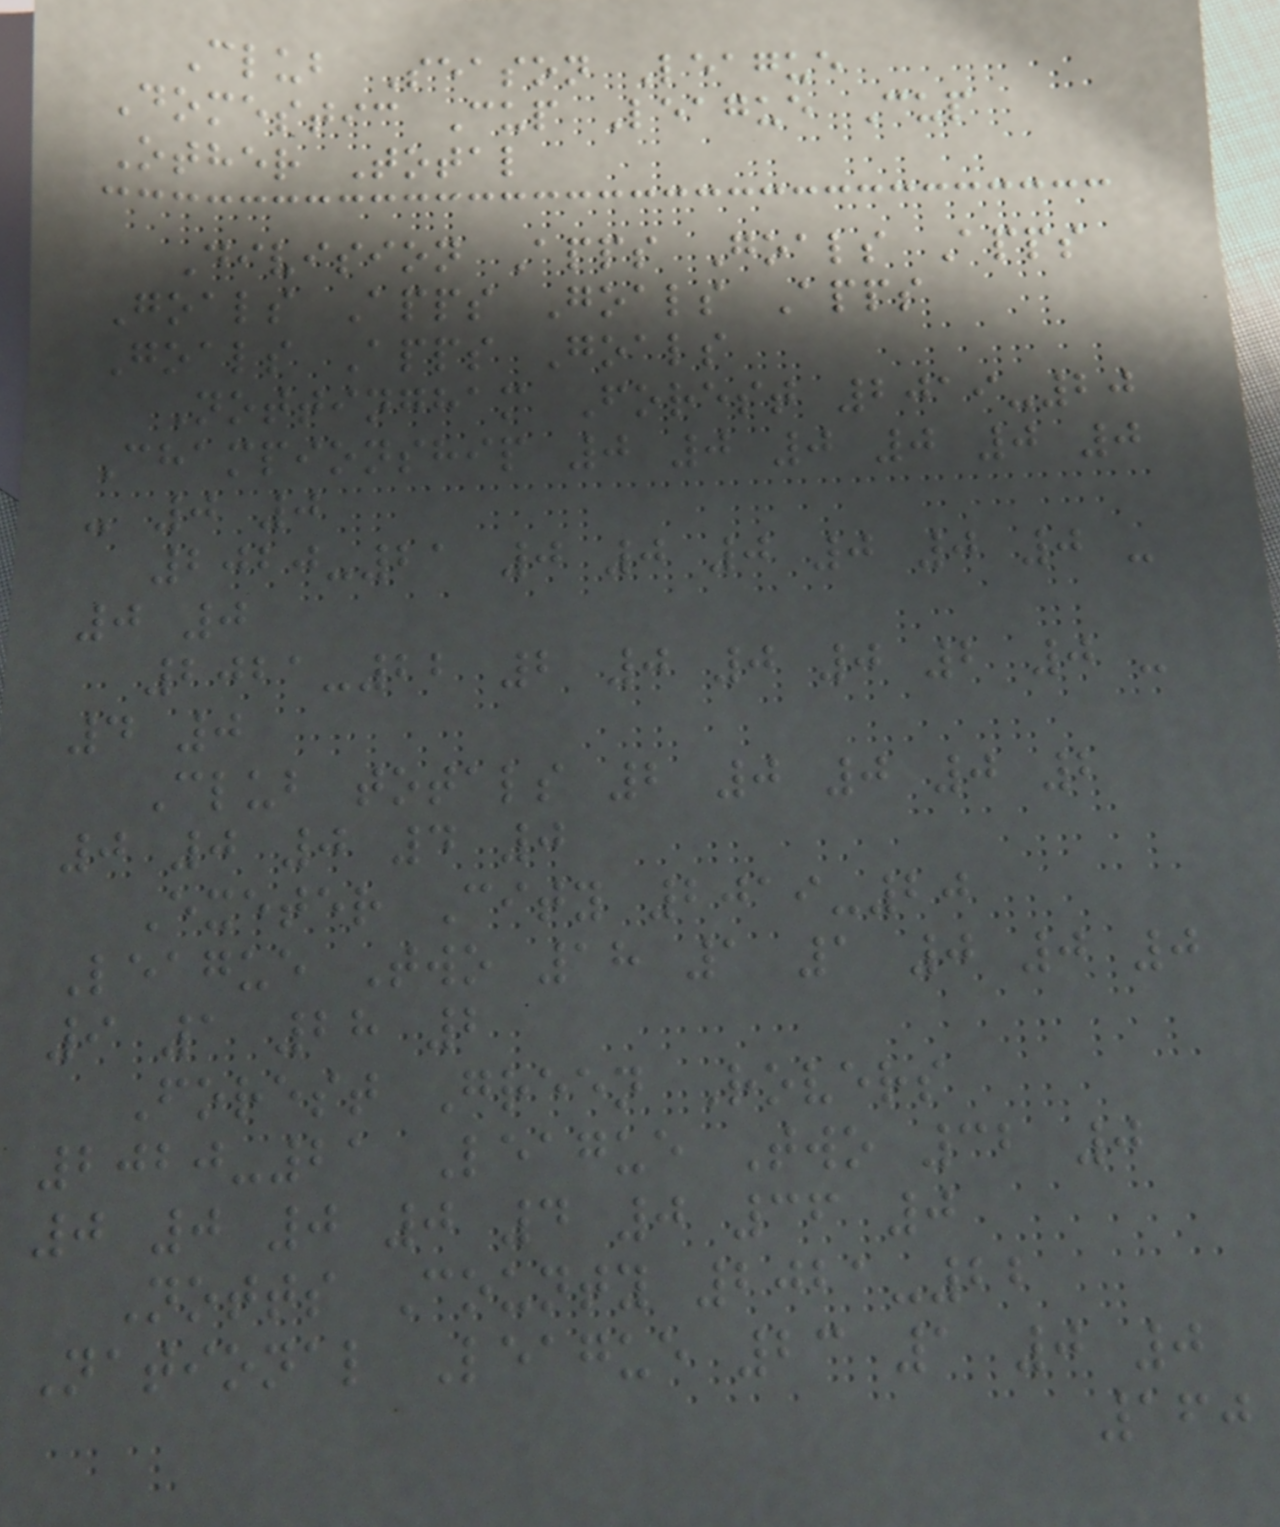Club Season League
Domestic Cup League Cup
Other Total
Division Apps Goals Apps
Goals Apps Goals Apps
Goals Apps Goals
Nottingham Forest 2019-20
Championship 0 0 0 0 0 0
- 0 0
2020-21 0 0 0 0 0 0 -
0 0
2021-22 2 0 0 0 2 0 -
4 0
Club totals 2 0 0 0 2
0 0 0 4 0
Exeter City 2019-20
League Two 18 1 1 0 0 0
9 1 28 2
Forest Green Rovers
2020-21 League Two 32 0
0 0 0 0 4 0 36 0
Notts County 2021-22
National League 23 1 0 0
160
